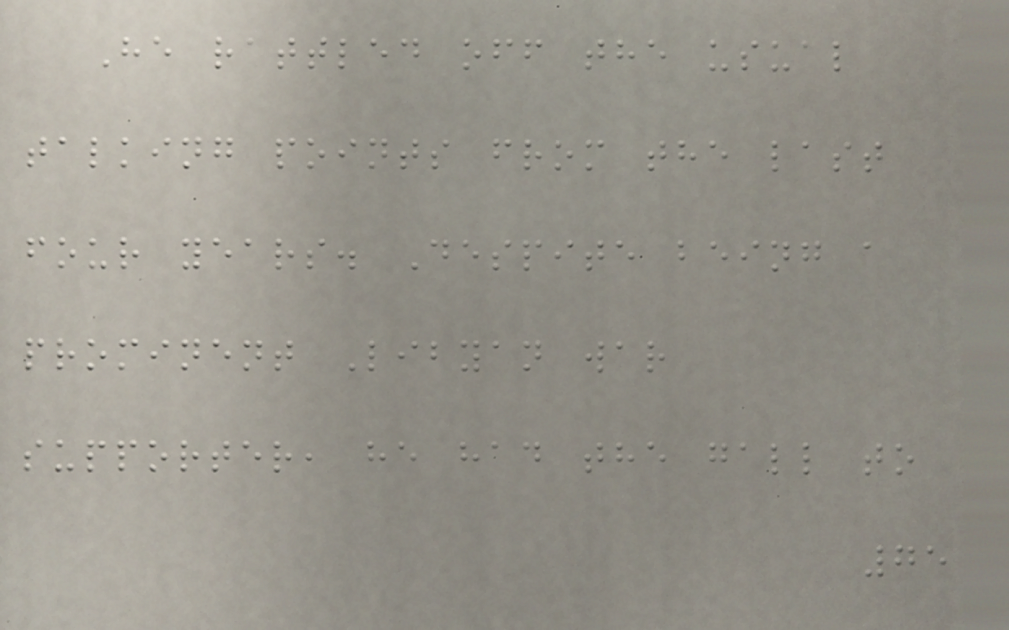He rattled off the usual
talking points from the last
four years. Despite being a
prominent Libyan war
supporter, he had the gall to
75
